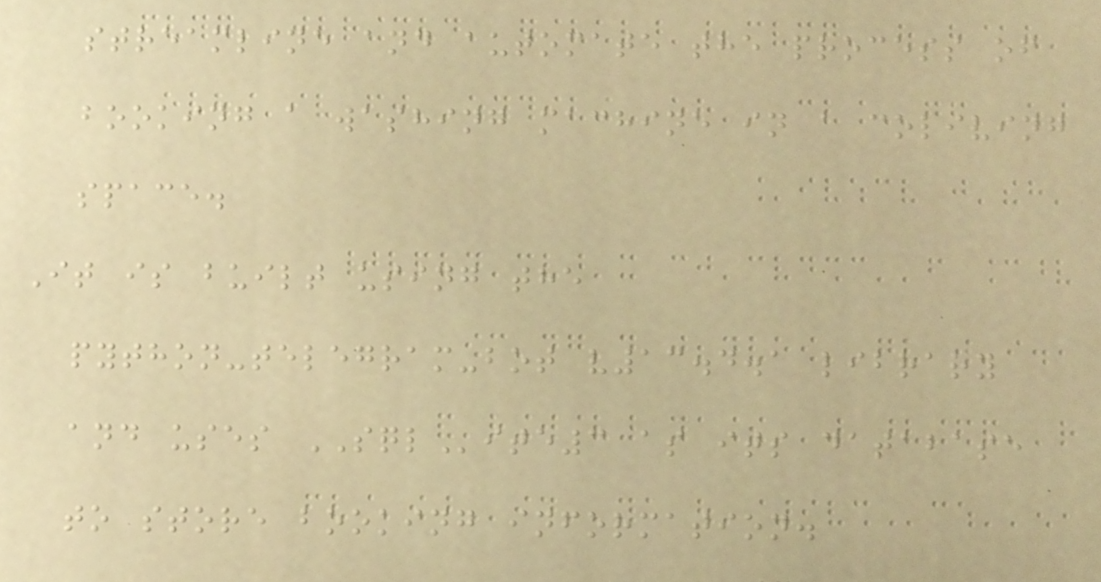streamline and automate the process of
booking a washing machine in a coliving
space.
It is built using the
python-telegram-bot v13.4.1 library
and uses SQLite3 as its database
to store booking information.
